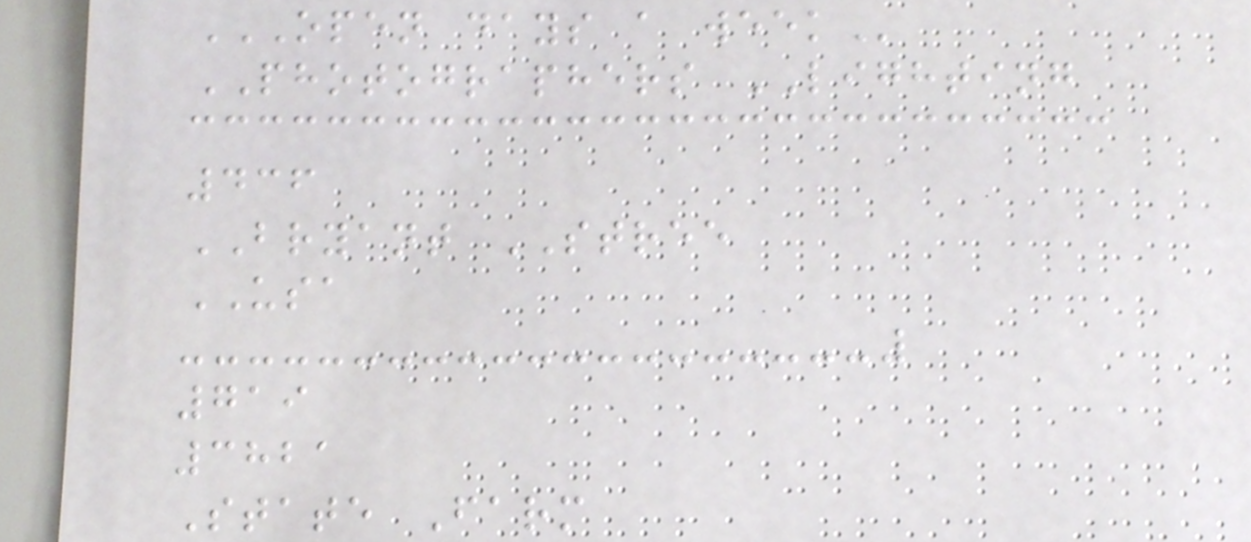OPEN DAYS A WEEK
PHOTOGRAPHERS LIGHTING
436
BRYANT STREE
USA
719
3821
State Farm
